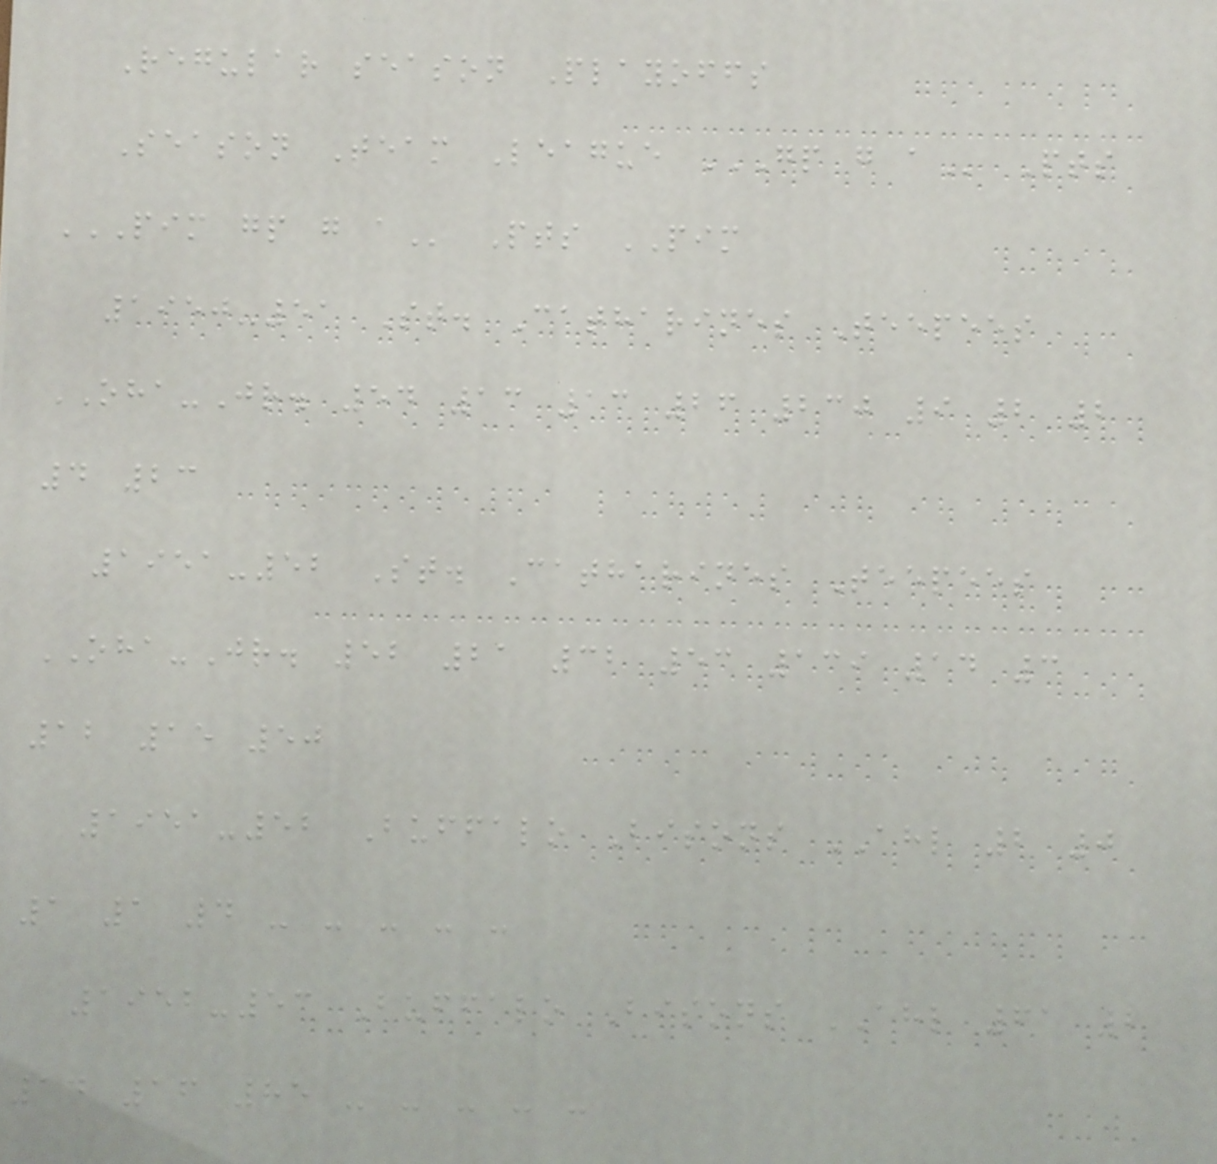Regular season Playoffs
Season Team League GP G A Pts
PIM GP G A Pts PIM
1950-51 St. Catharines Teepees
OHA-Jr. 54 13 13 26 230 9 2 2
4 23
1951-52 St. Catharines Teepees
OHA-Jr. 52 21 32 53 139 14 3
12 15 50
1951-52 Buffalo Bisons AHL 2 0
1 1 4 - - - - -
1952-53 Buffalo Bisons AHL 61 2
14 16 85 - - - - -
